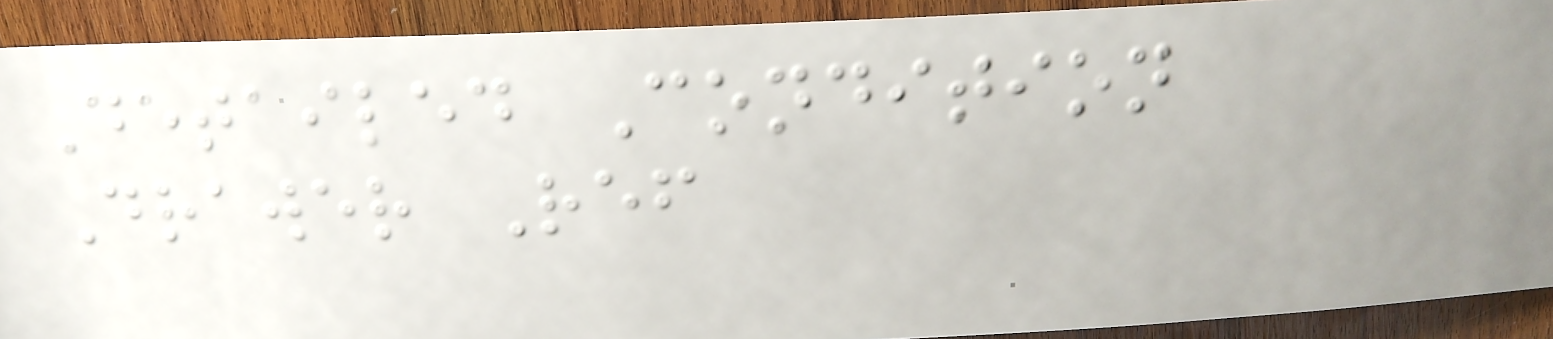Detailed Condition
Drawer Ref
